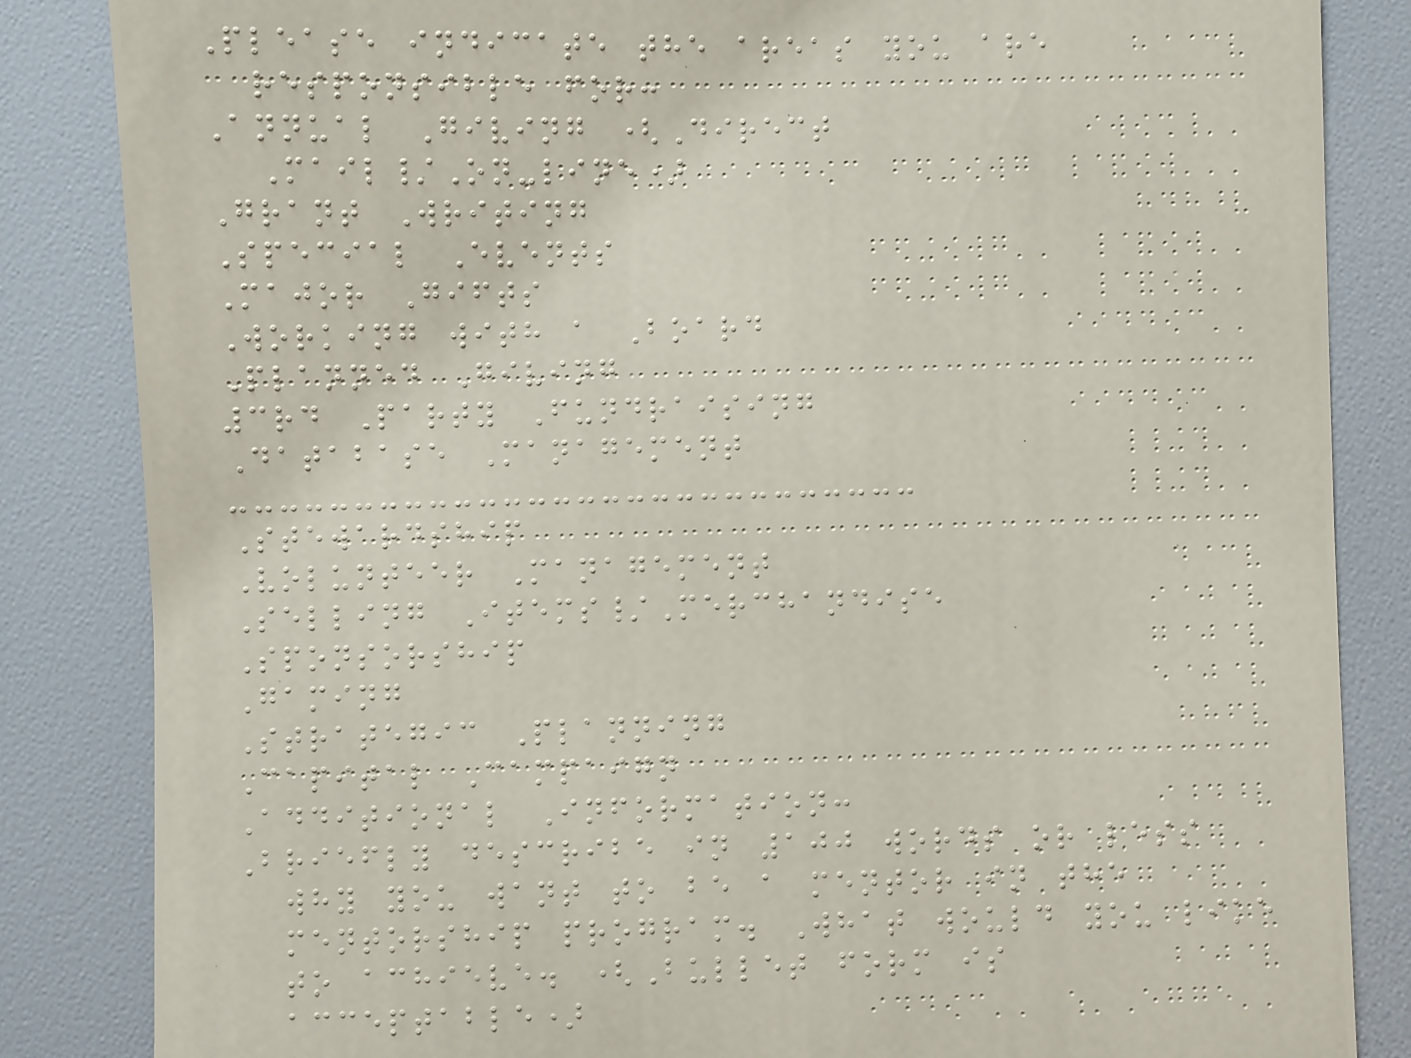Please indicate the areas you are
responsible for:
Annual Giving (Direct
Mail/On-line)
Grant Writing
Special Events
Major Gifts
Working with a Board
Planned Giving
3rd Party Fundraising
Database Management
Stewardship
Volunteer Management
Selling Items/Merchandise
Sponsorship
Gaming
Strategic Planning
Capital Campaign
Additional Information:
Briefly describe in 100 words or less
why you want to be a mentor in the
mentorship program. What would you like
to achieve. (Bullet form is
acceptable)
